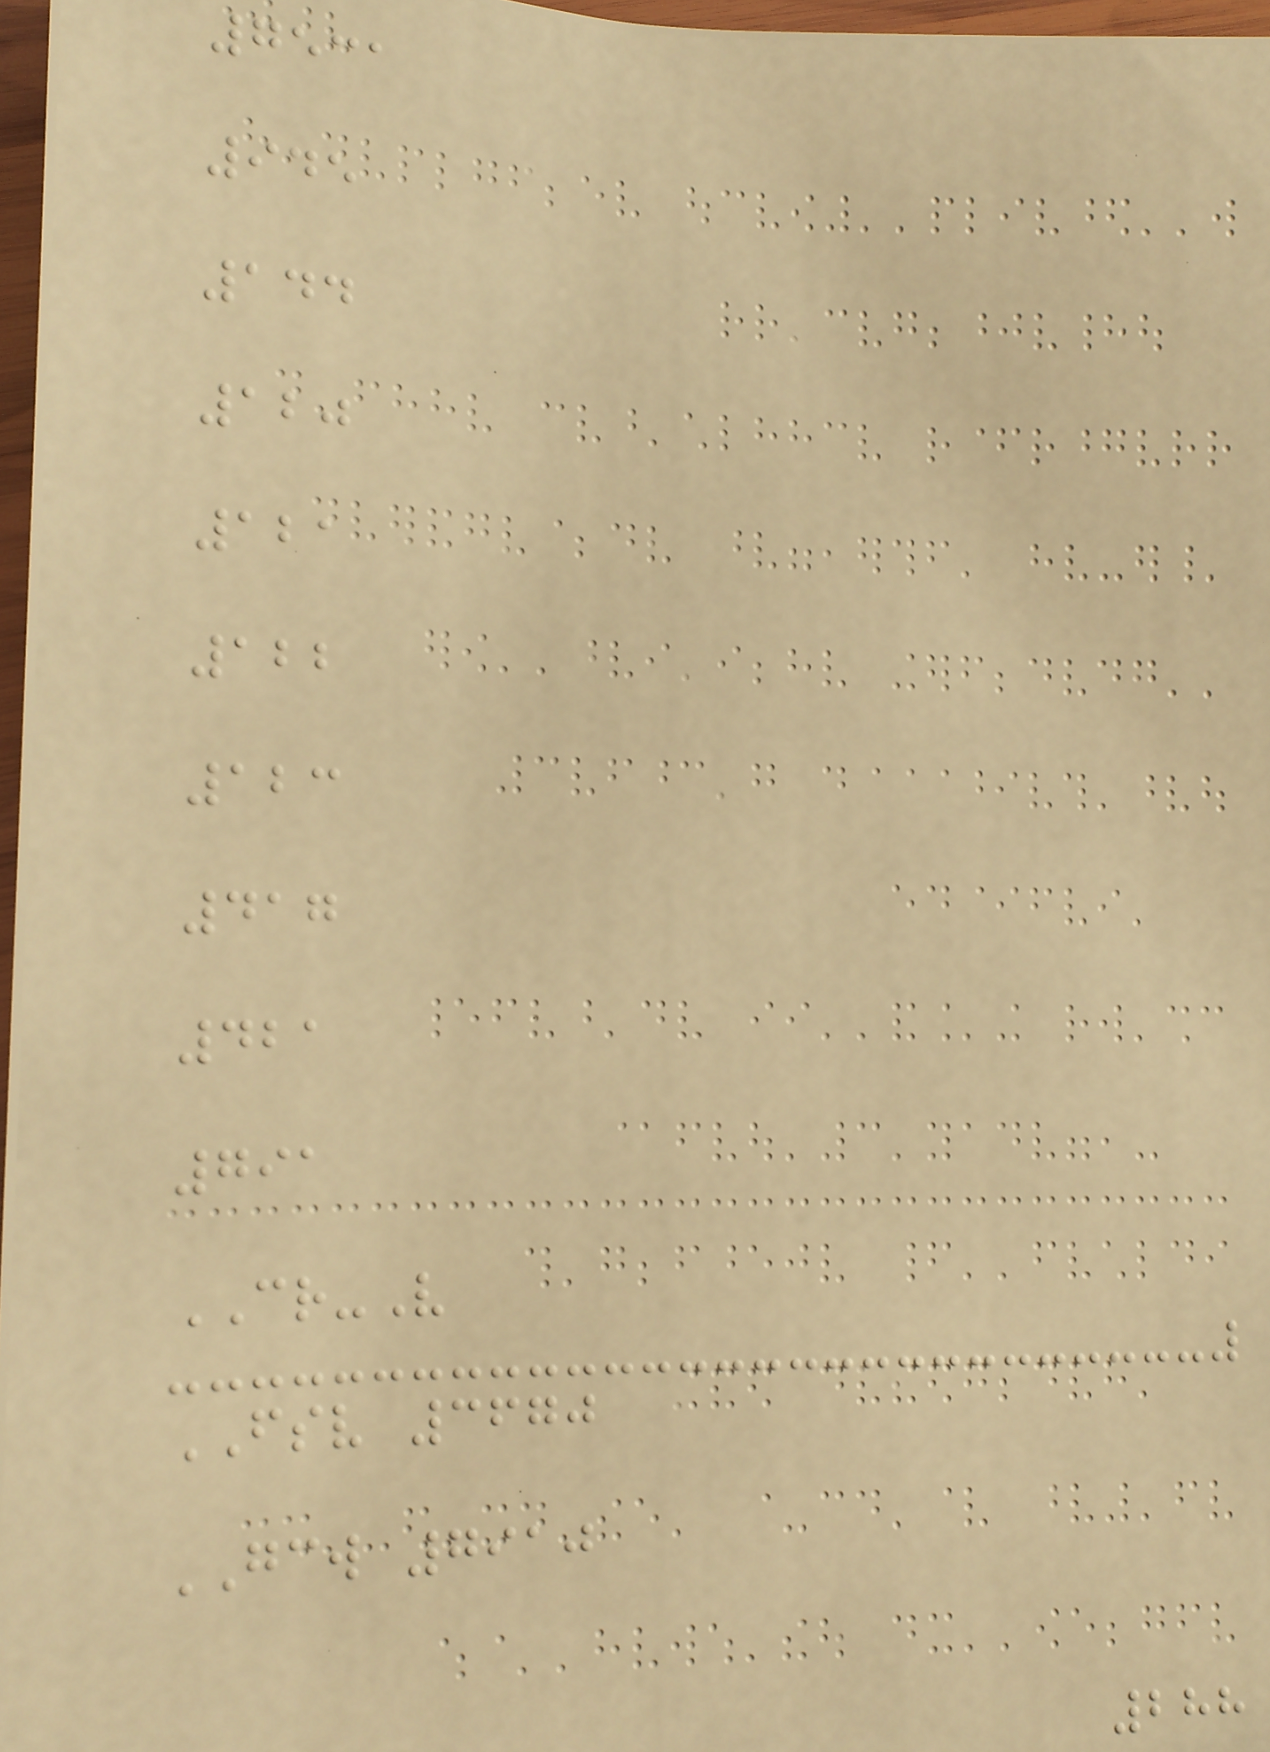7531
945
144
120
121
122
123
417
421
791
CR-V
FSV 3670
GCW 7910
288
